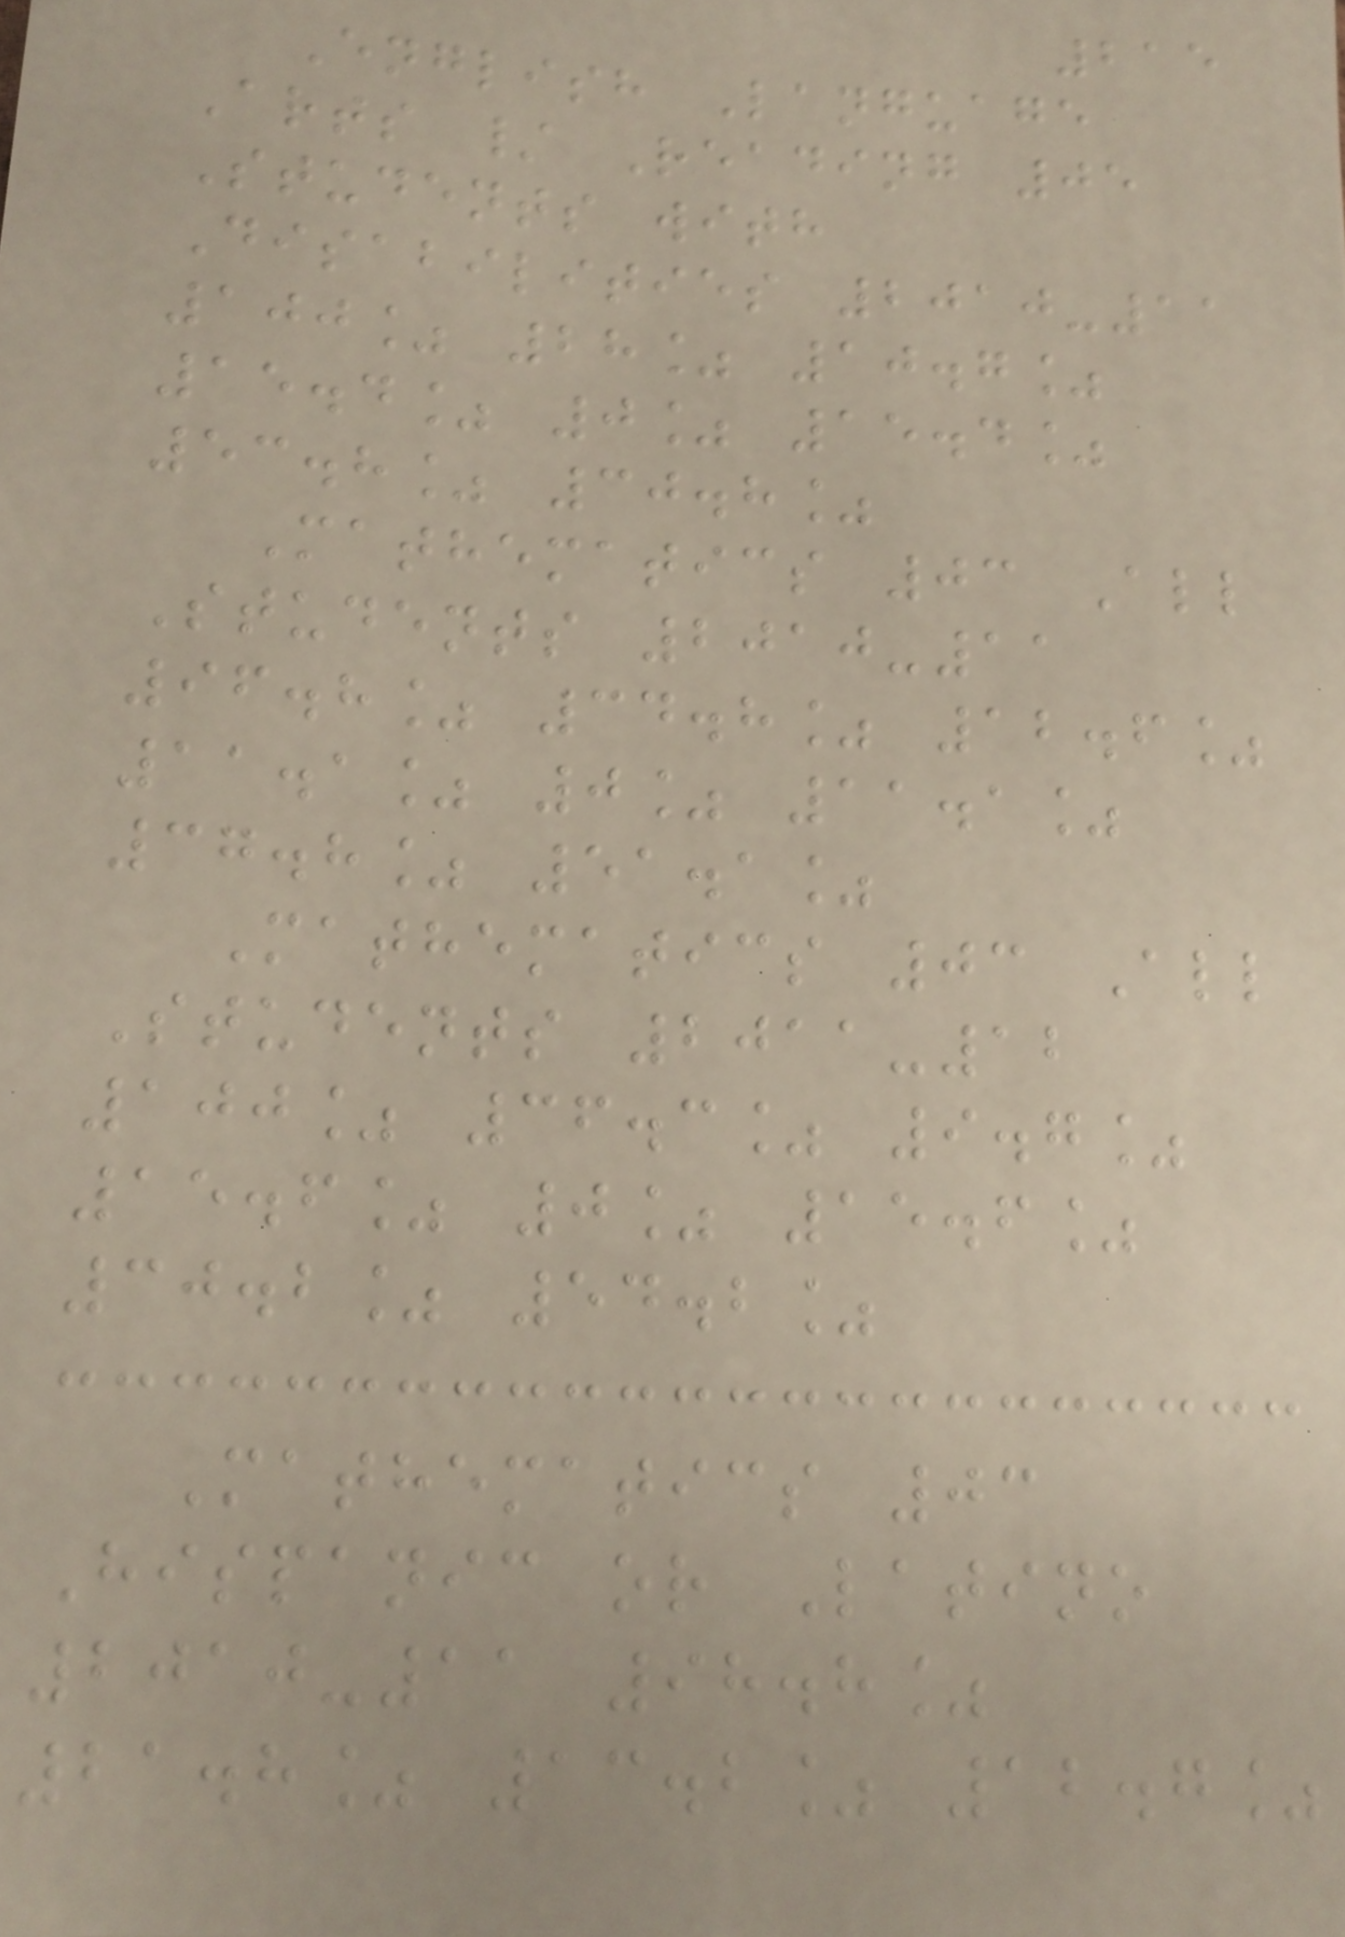215
English Language
Arts / Reading 05
Students with
Disabilities 2010-11
100% 28% 10.7%
15.4% 0% 15.4%
53.8% 30.8%
Mathematics 03 All
Students 2010-11
96.8% 34.8% 12.6%
11.1% 0% 11.1%
37.8% 51.1%
Mathematics 03 All
Students 2011-12
100% 36.3% 9.7%
15.6% 0% 15.6%
30.2% 54.2%
Mathematics 03
Hispanic or Latino
2010-11 98.8%
21.8% 13.2% 12.7%
